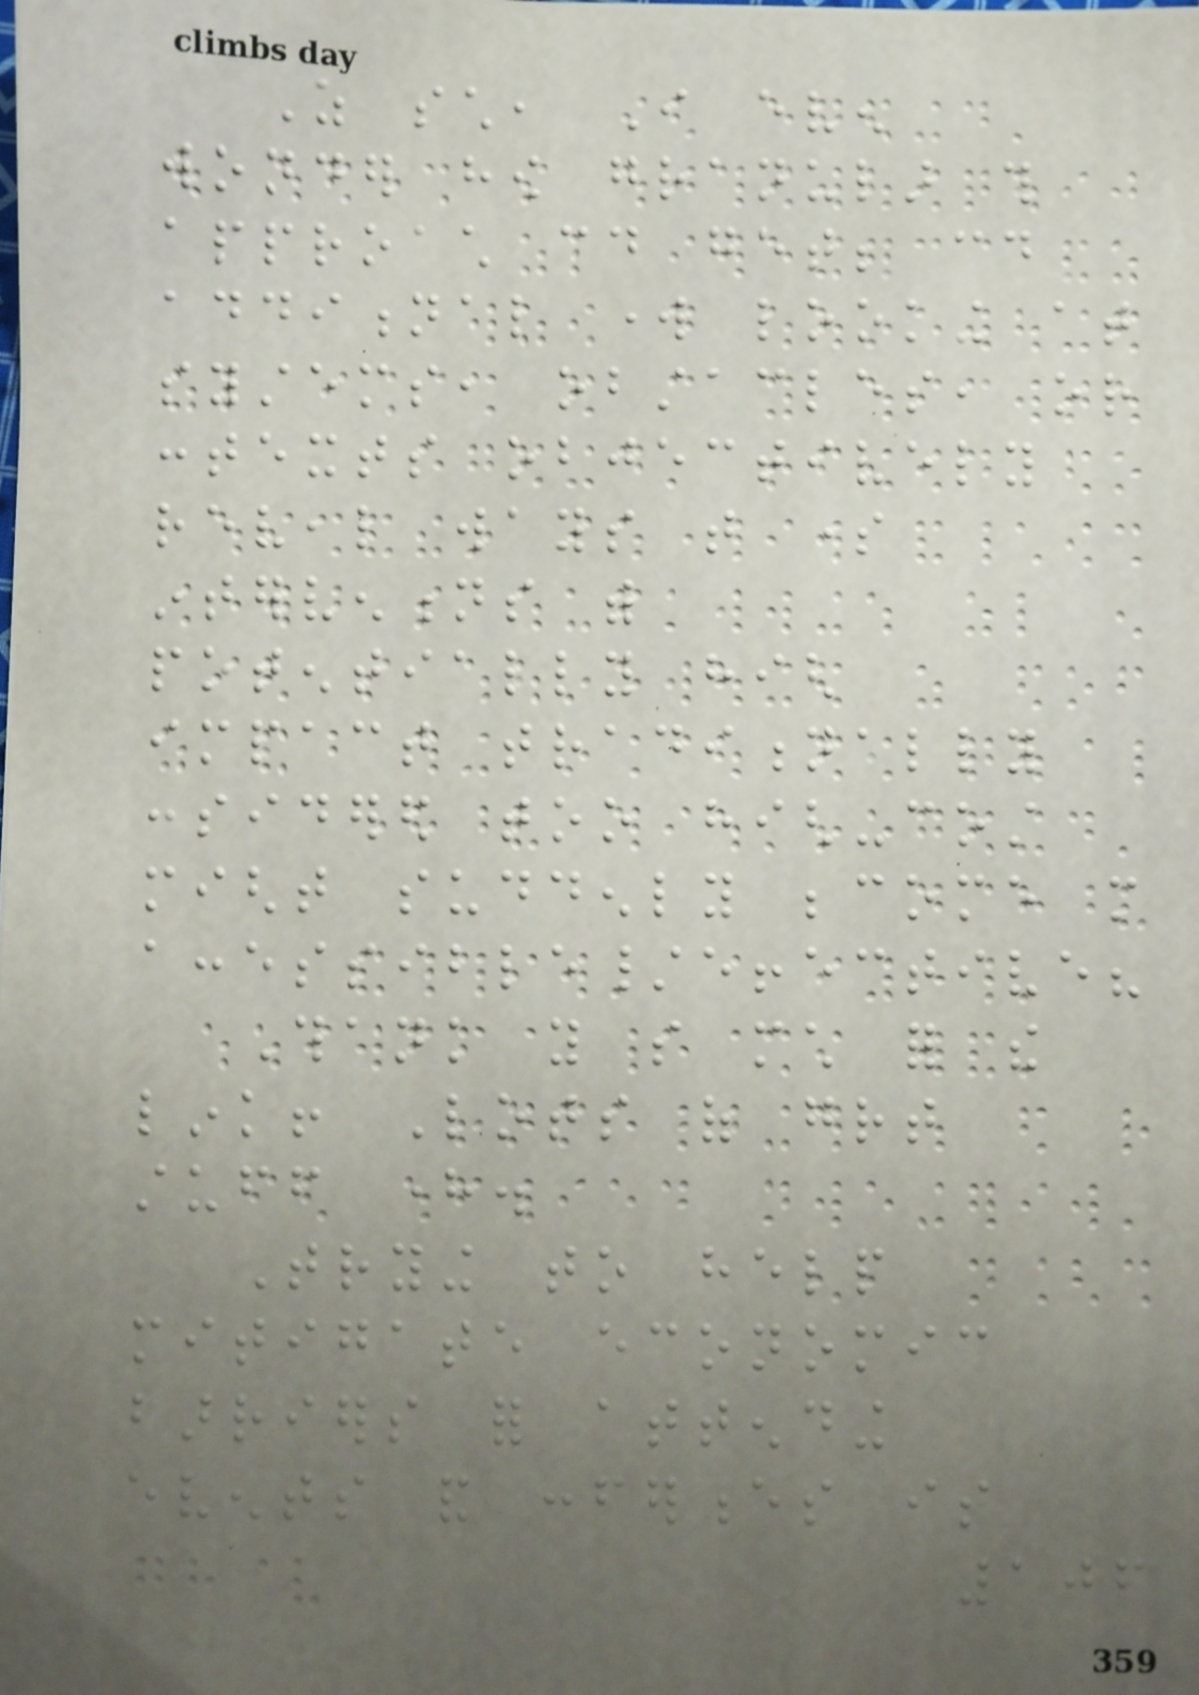As such, I even
wonder how granular this
approach could get; could
additional work looking at
systems, obstacles, or
contexts objectively
reveal ways that some
interventions with
potentially high
impact traditionally
considered too high-cost
might suddenly become more
accessible/effective?
Thank you so much for the
link! Lots of great
stuff here.
Trying to help
mitigate economic
barriers for attending
events and conferences is
106
